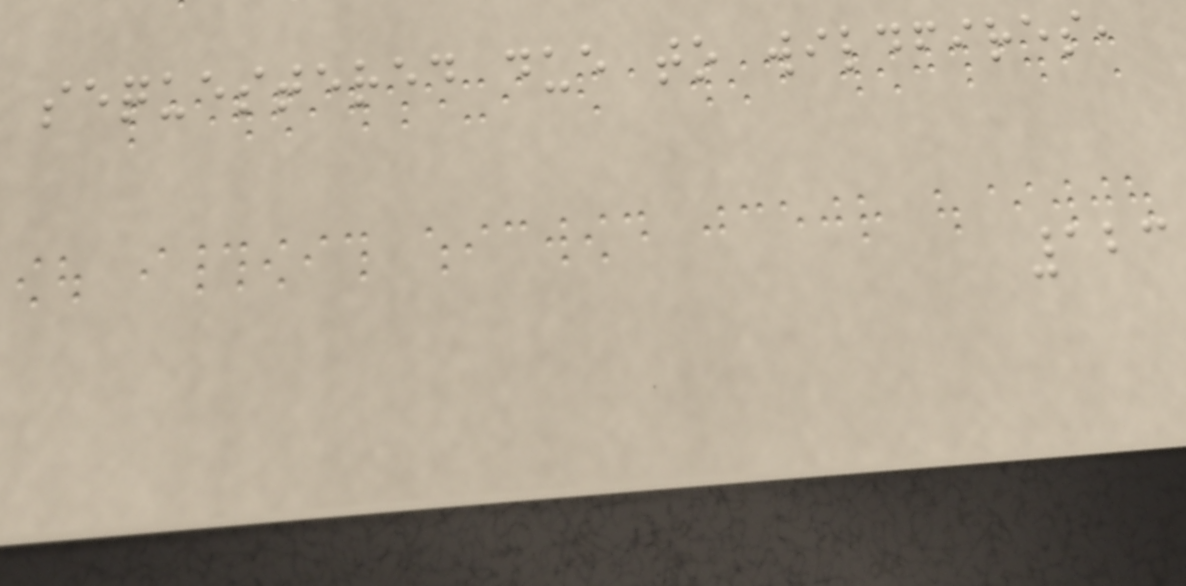sequestered due to wildfires,
123
